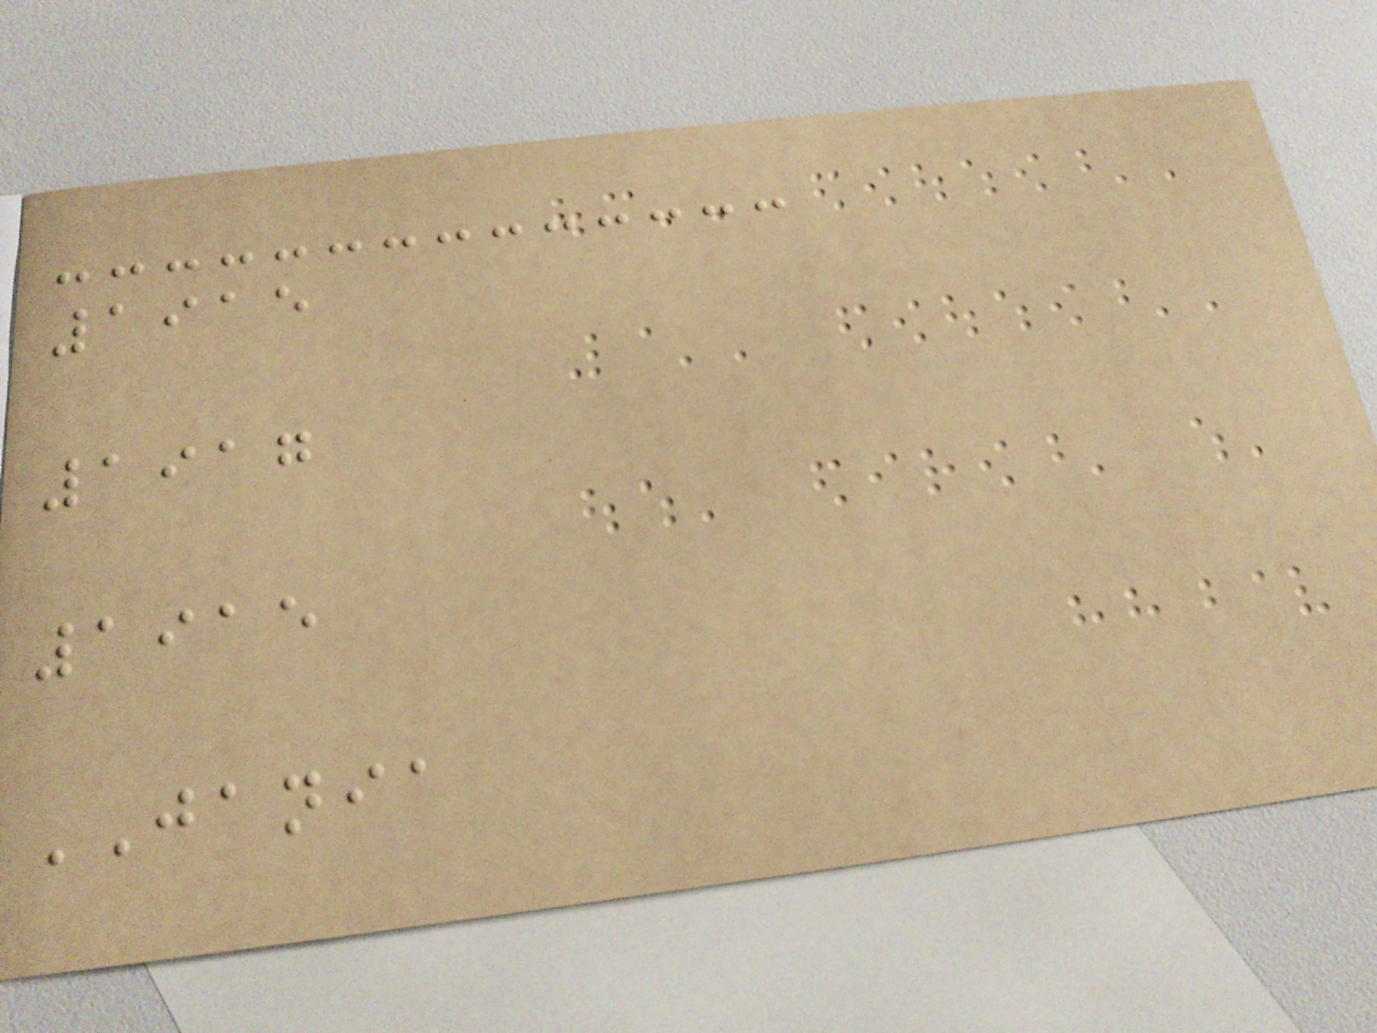1915
1917
1915
JANIA
